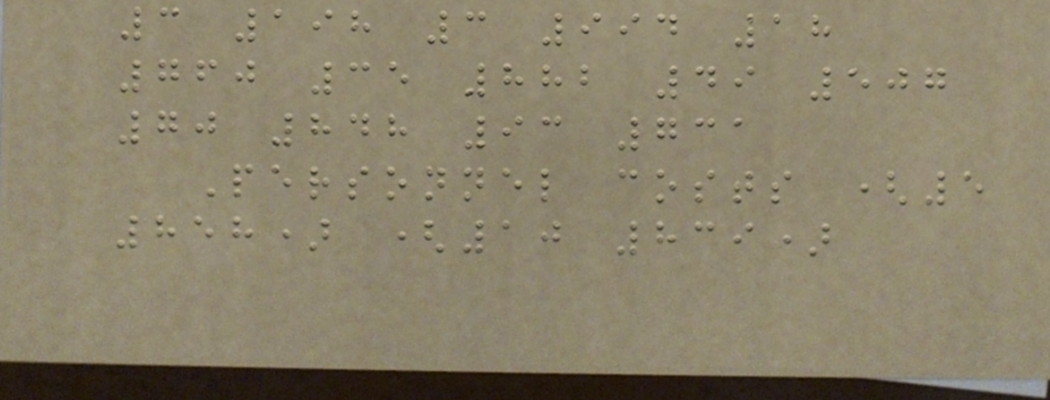3 198 3 994 18
760 35 882 49 507
70 848 93 731
Personnel costs (5
858) (10 839)
